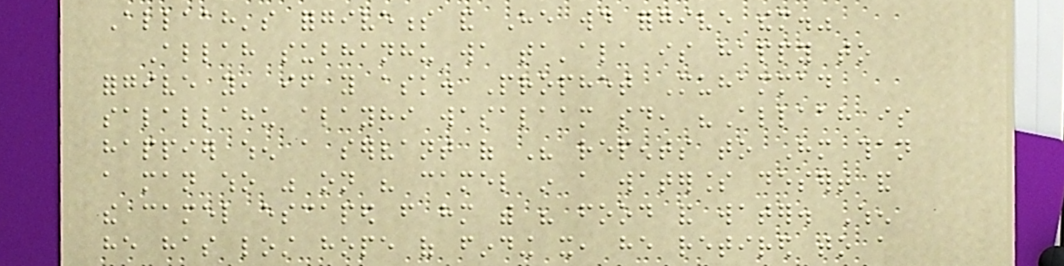Allaah's forgiveness and He would forgive them."
Allah subhanhu wa ta'ala is happy to
forgive you, if you ask. Prophet Muhammad
salallahu alayhi wasalaam said, "Allaah is
happier when a servant of His repents to Him than
a man who was on his camel in a waterless desert and
the camel escaped from him with his food and water. When
he has lost hope of finding it, he retired to a
